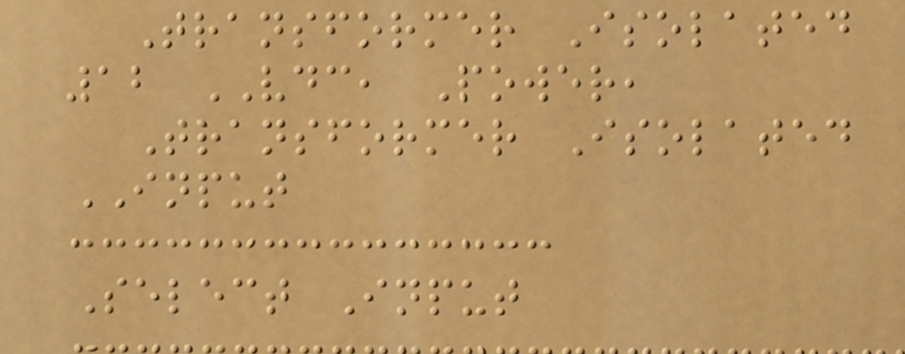Transformer Isolated
12 VDC, Power,
Transformer Isolated
INPUT
Select Input
